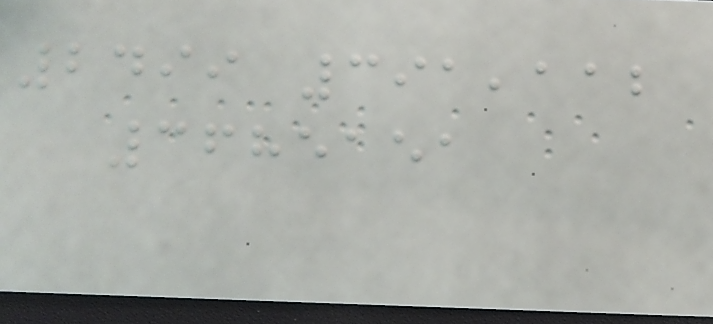2499 391,112
3685151
